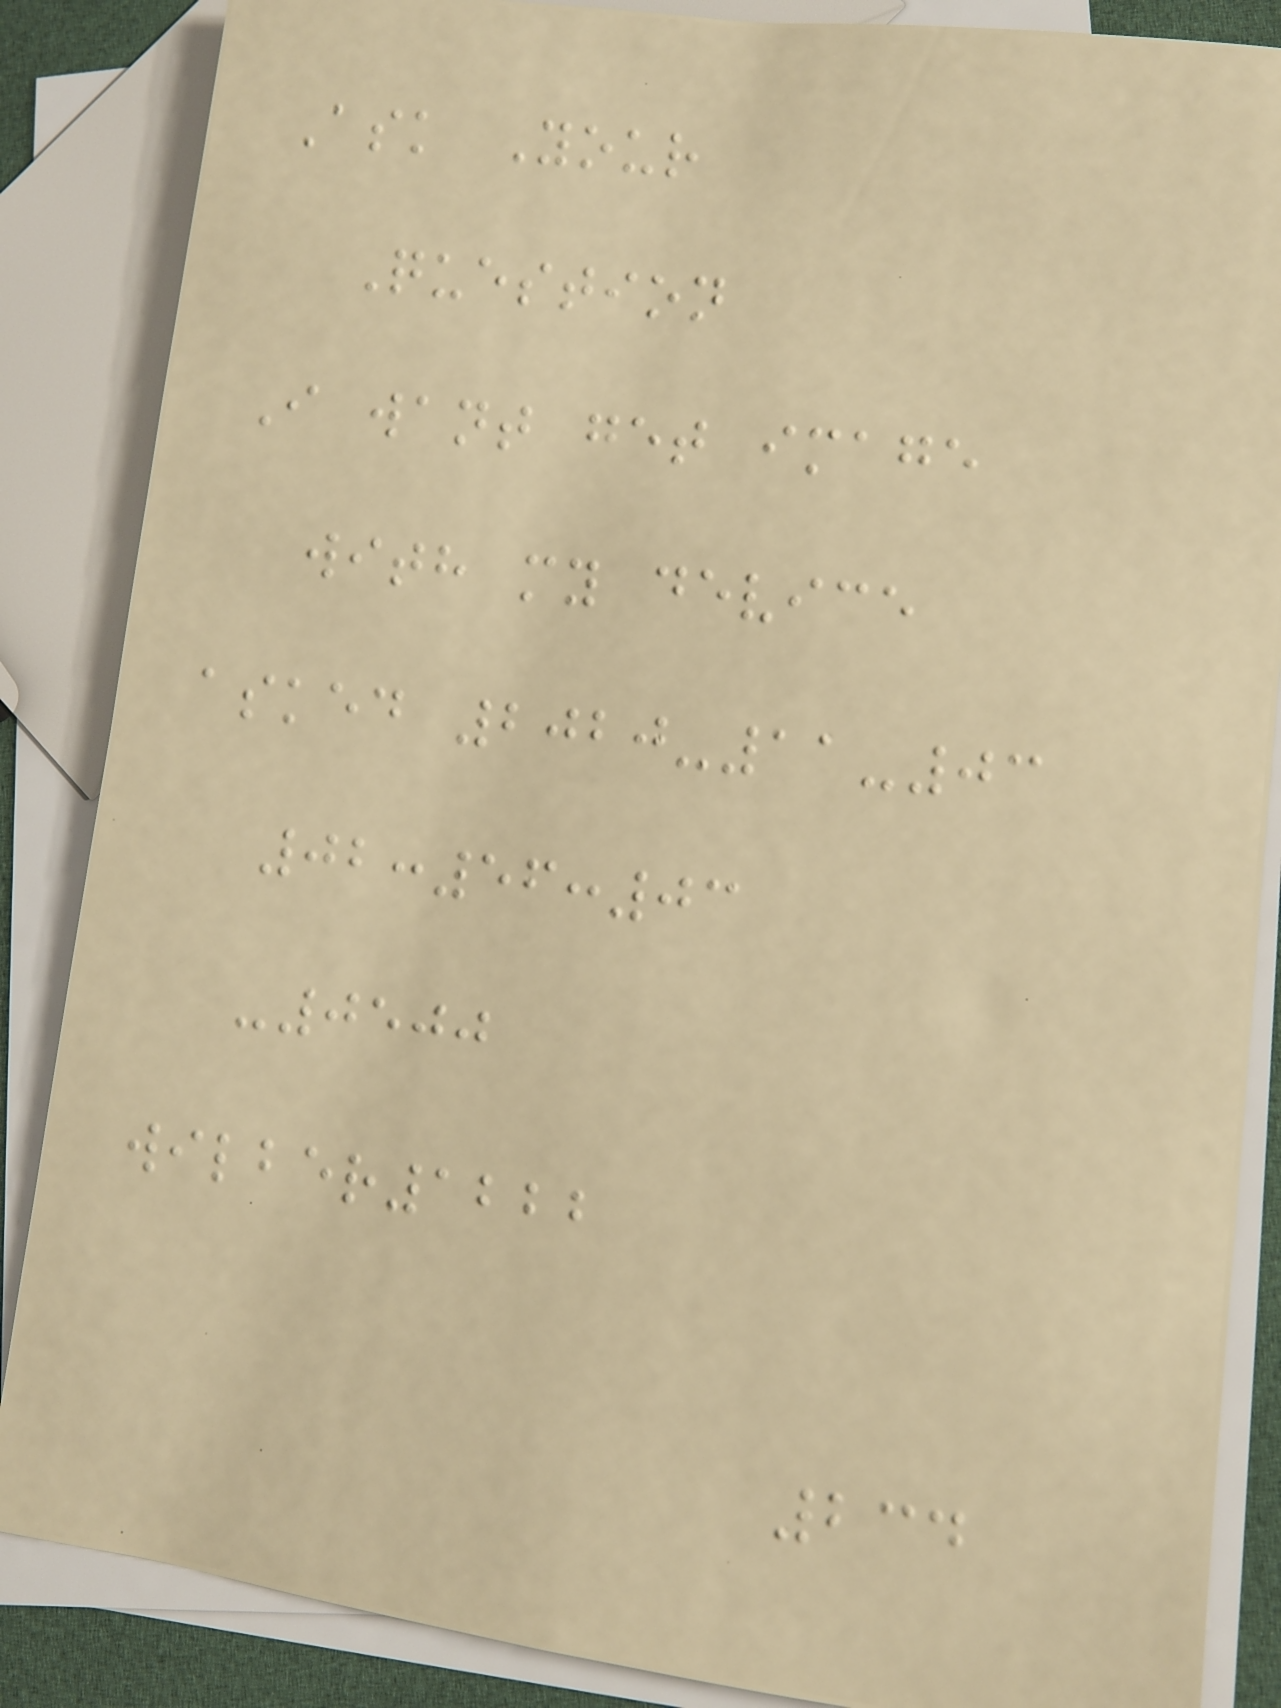Ask Your
Question
I want get image
with my device
asked 2020-11-03
02:56:03
-0500
wilber1222
234
